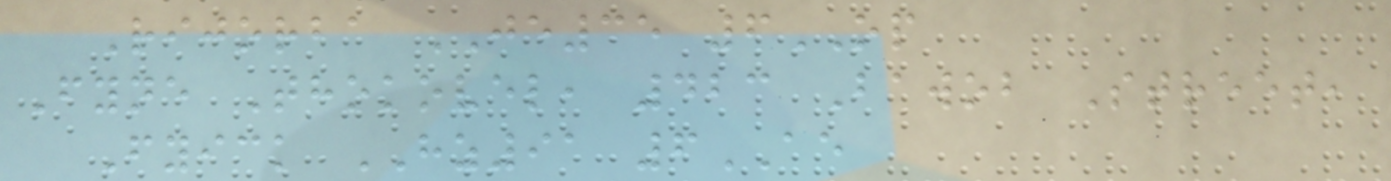Rijorba JE35 6OP
Fyne Thokovel, 423 Bawob Street,
Fyick HZ91 6AE
